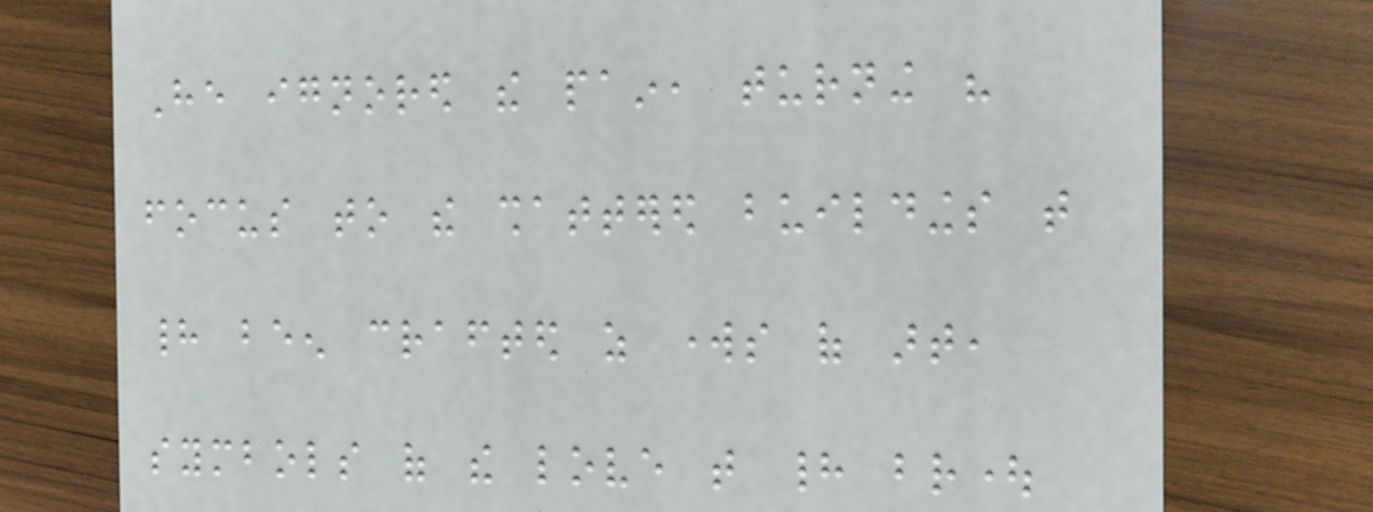He ignored the pain, turning his
focus to the shattered buildings that
had been crafted as works of art,
symbols of the love that had brought
